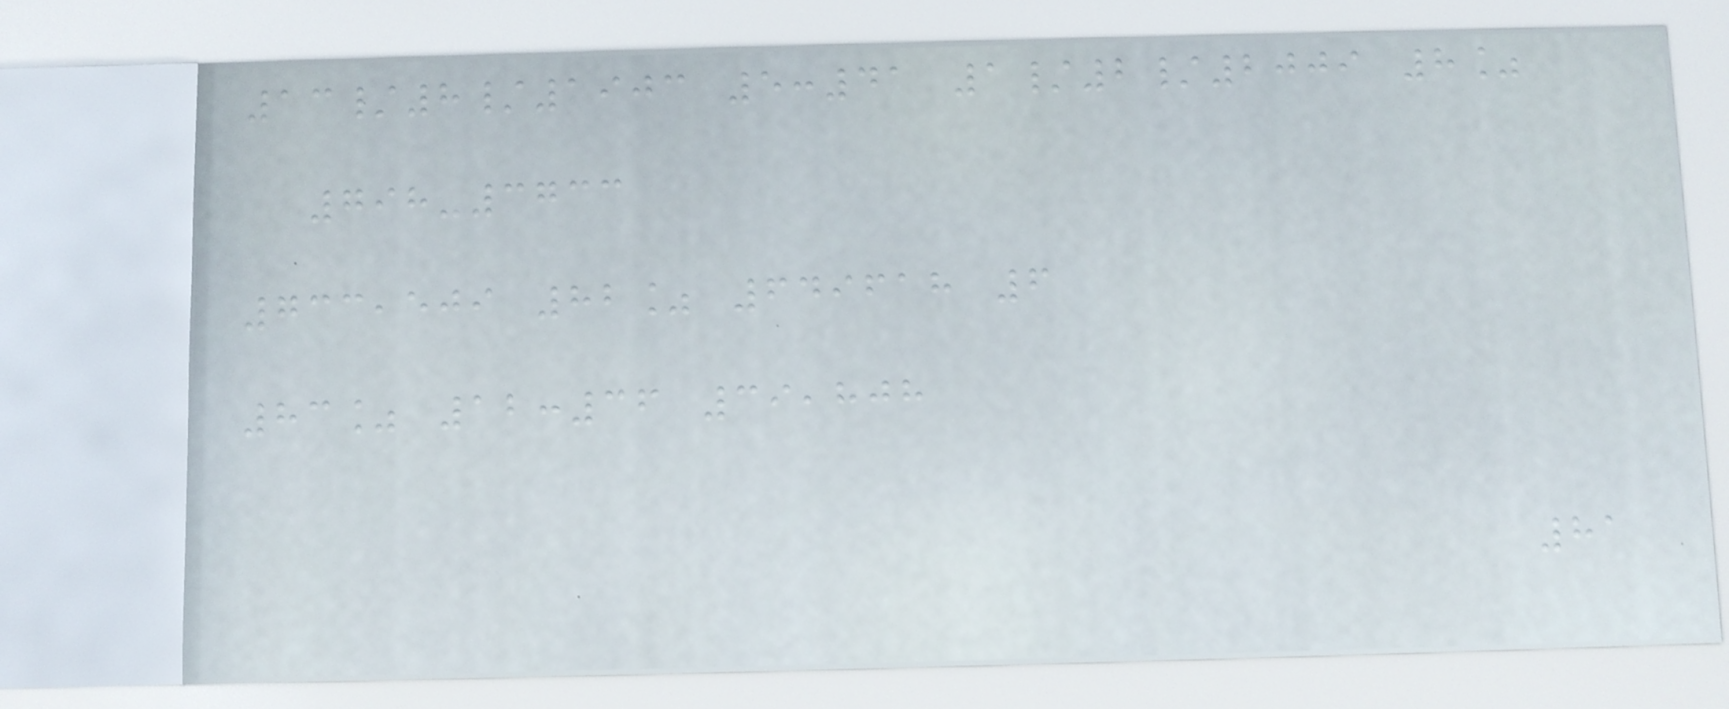13/8/1903 5:41 1/2/2009 8%
798-3733
733,509 82% 649618 6
83% 12:36 39,808
81
